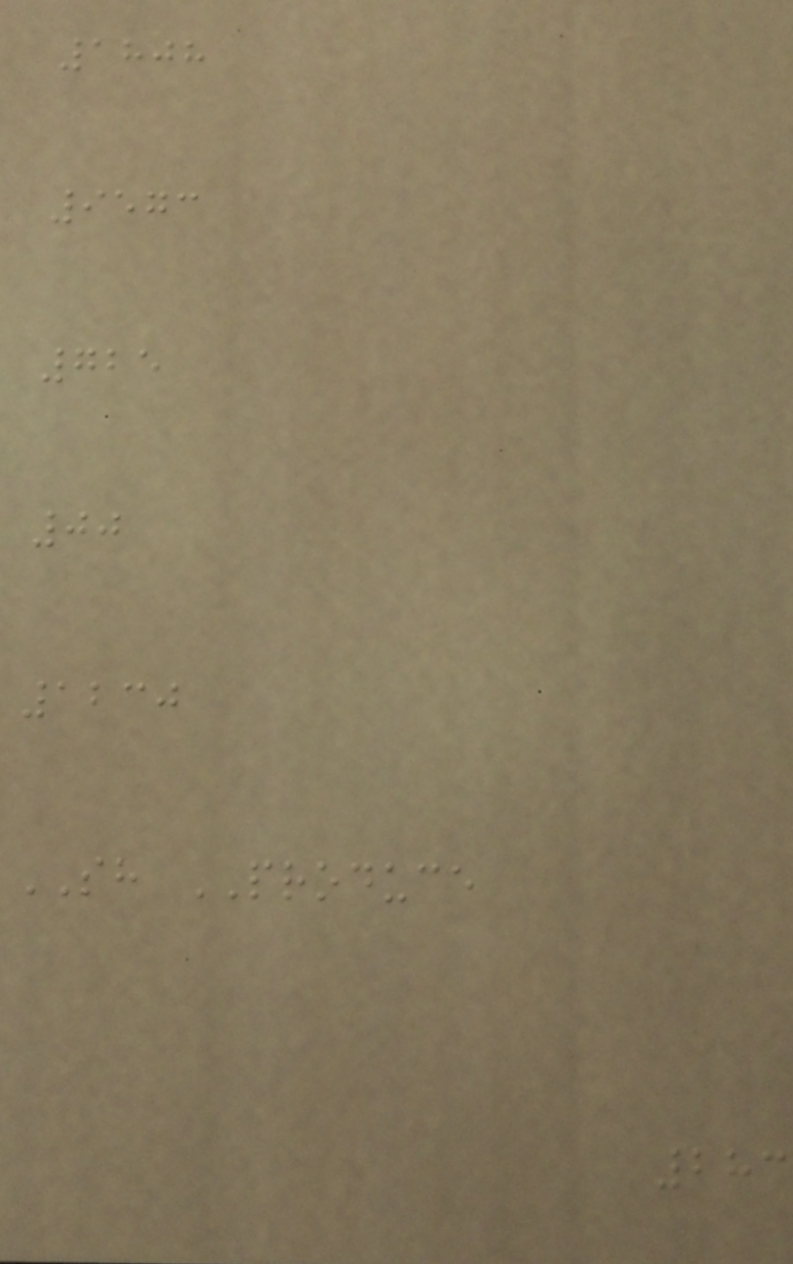1808
9573
725
00
1230
SH PRODUCE
283
